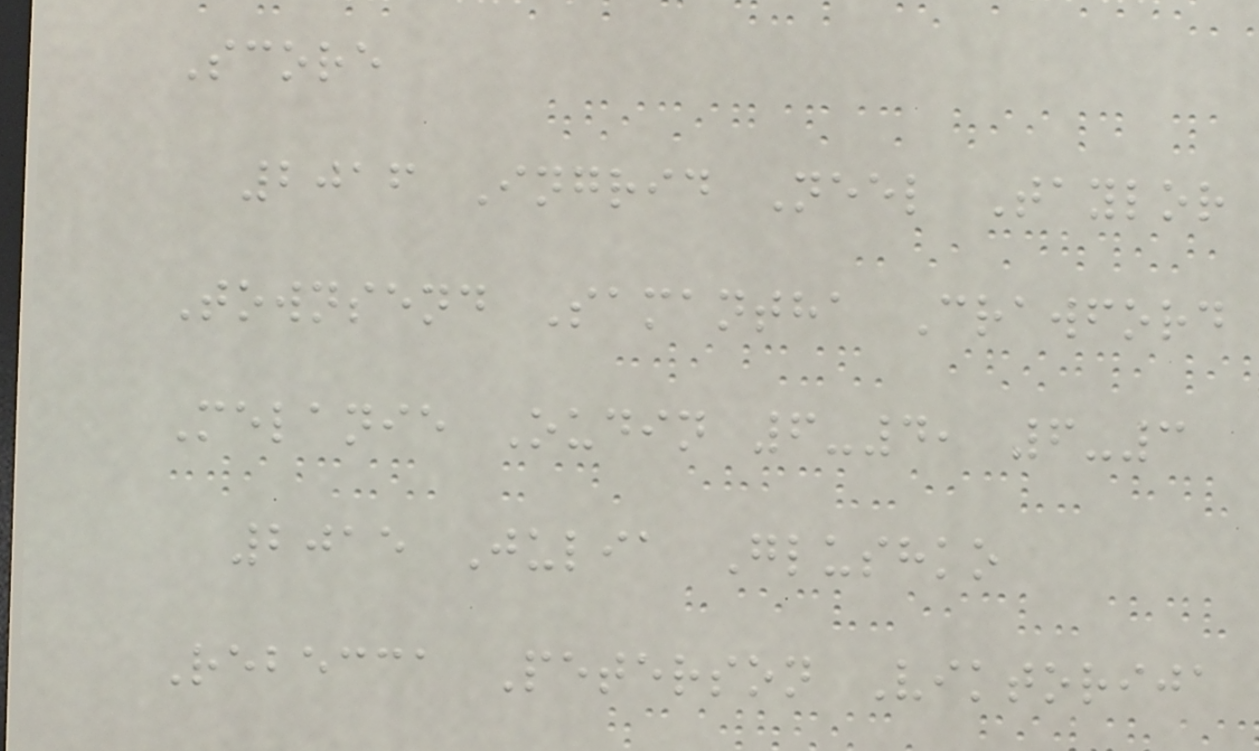Score
2016 Ingrid Neel Taylor
Townsend Samantha Crawford
Melanie Oudin 6-4, 6-3
2015 Julia Glushko
Rebecca Peterson Viktorija
